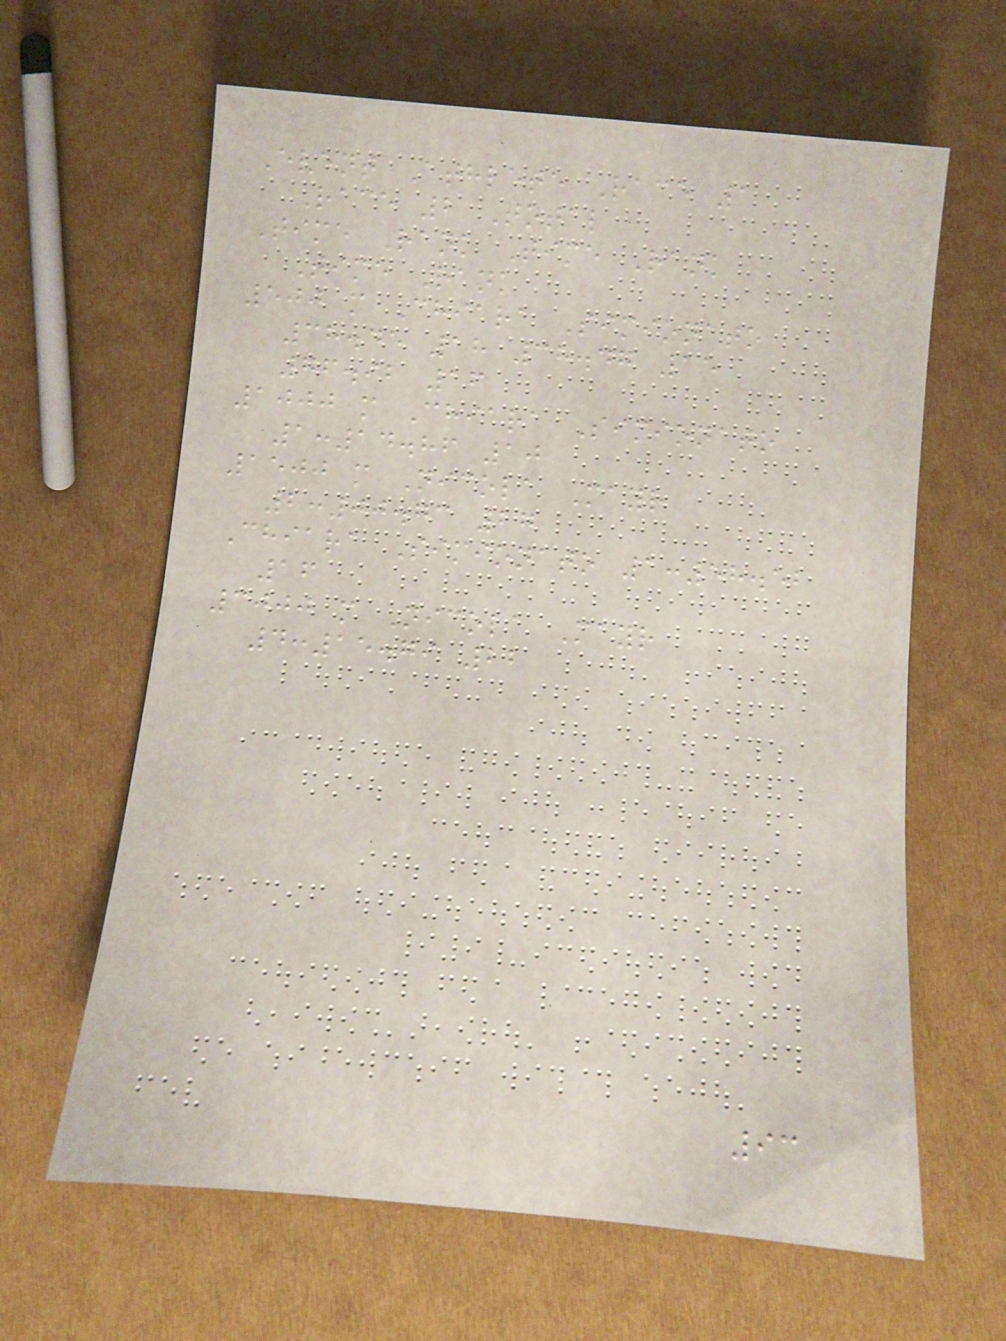Event Athlete Race 1
Race 2 Total
Time Rank Time Rank
Time Rank
500 m Chiara Simionato
38.45 18 38.47 15
76.92 16
1000 m Chiara Simionato
1:14.86 10
1500 m Nicola Mayr
2:00.73 27
Chiara Simionato 1:58.52
16
3000 m Nicola Mayr
4:15.79 22
93
